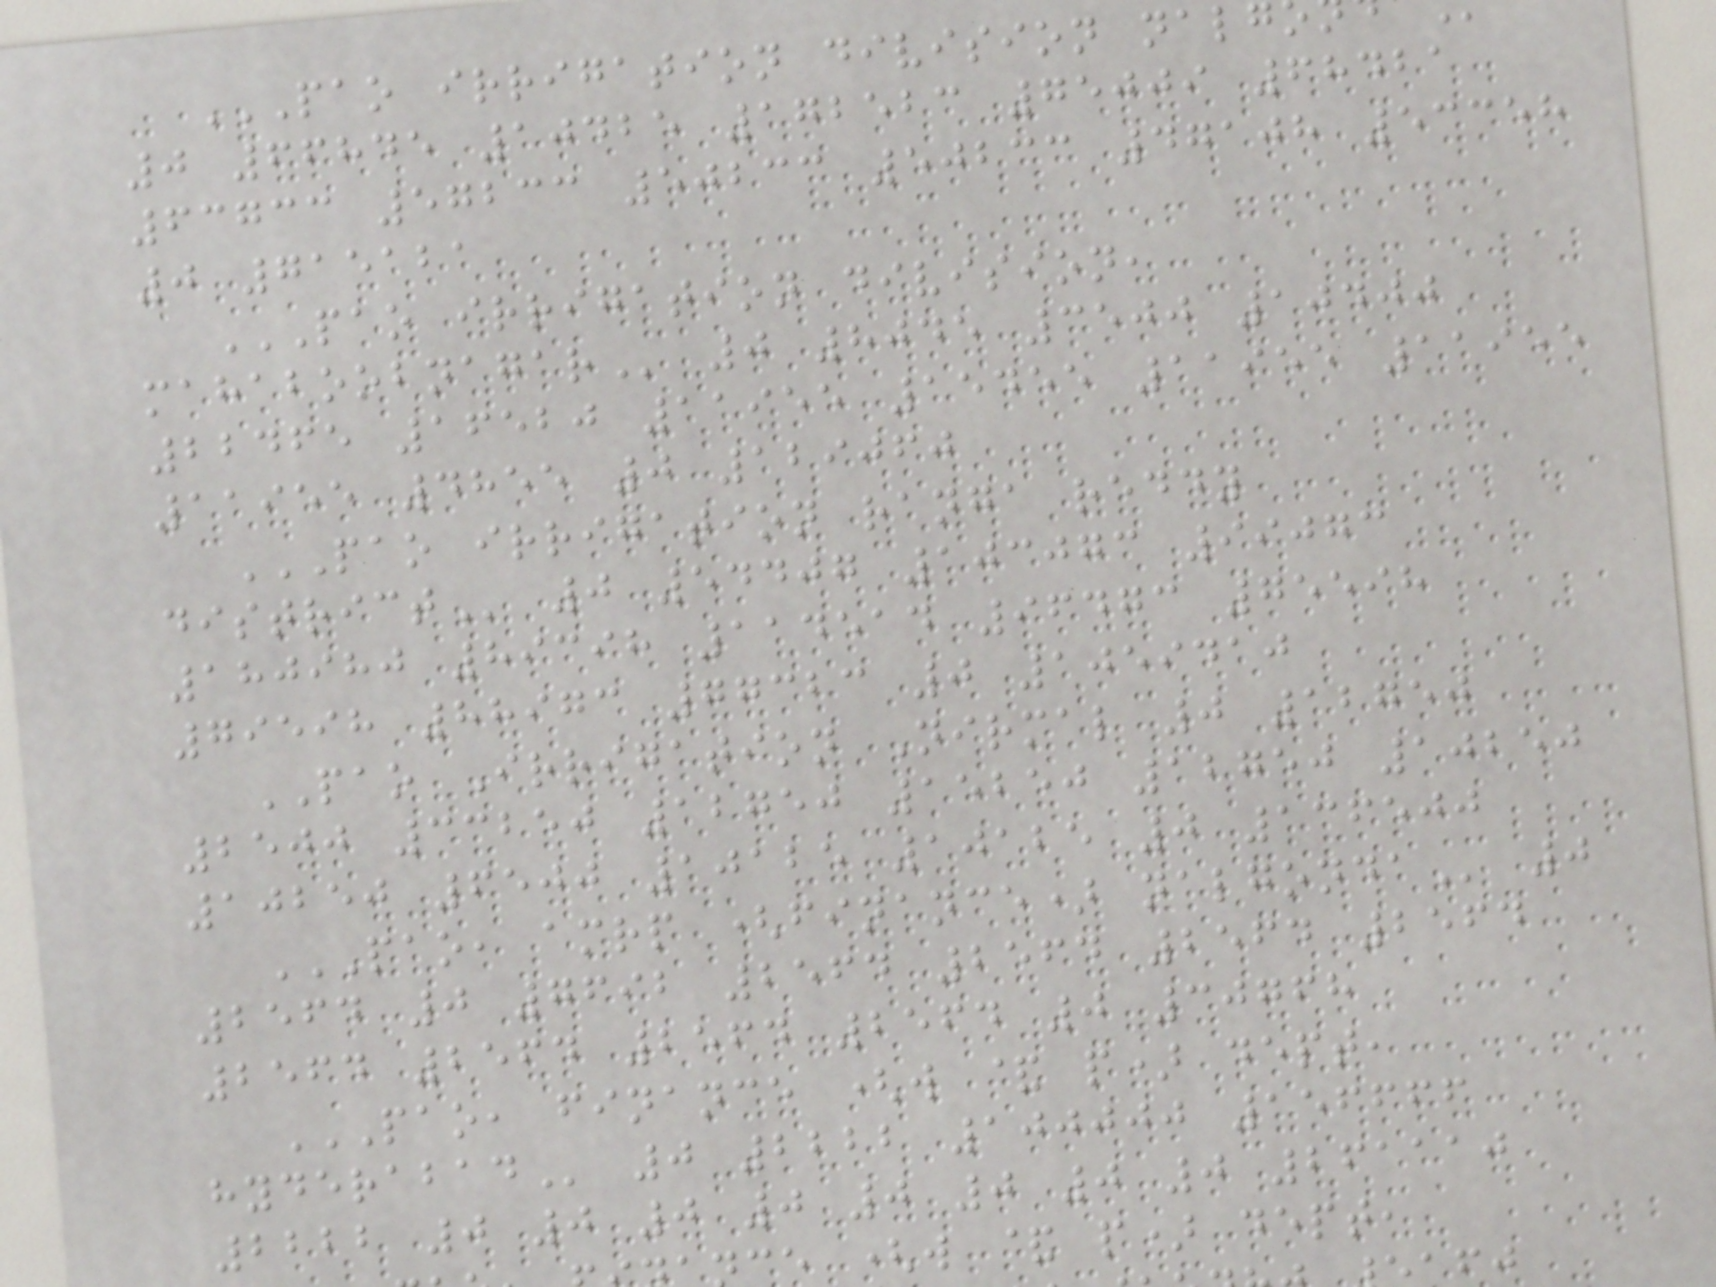0 66845 10425 172523 75009 68421
63733 57233 50233 50233 47108 53358
0 715121
PAO IRRIGATION DIVISION,
0 8045 3500 10400
22465 16520 11955 15455 11955 11955
11955 4855 0 129060
PAO IRRIGATION RANGA REDDY
0 54407 103073 99073
180980 89398 114514 96473 75598
79598 88973 77323 0 1059410
PAO Irrigation Nirmal 0 12750
2500 33250 12750 15250 12750 10250
10250 6500 10125 10125 0 136500
PAO, AMRP (FINANCE) NALGONDA 0
2564 0 7692 2564 2564 2564 2564
2564 2564 2564 2564 0 30768
PAO, FINANCE (W & P) DEPT,
0 2222 100000 156666
2222 0 0 0 0 0 0 0 0 261110
ce (w & p) dept,
